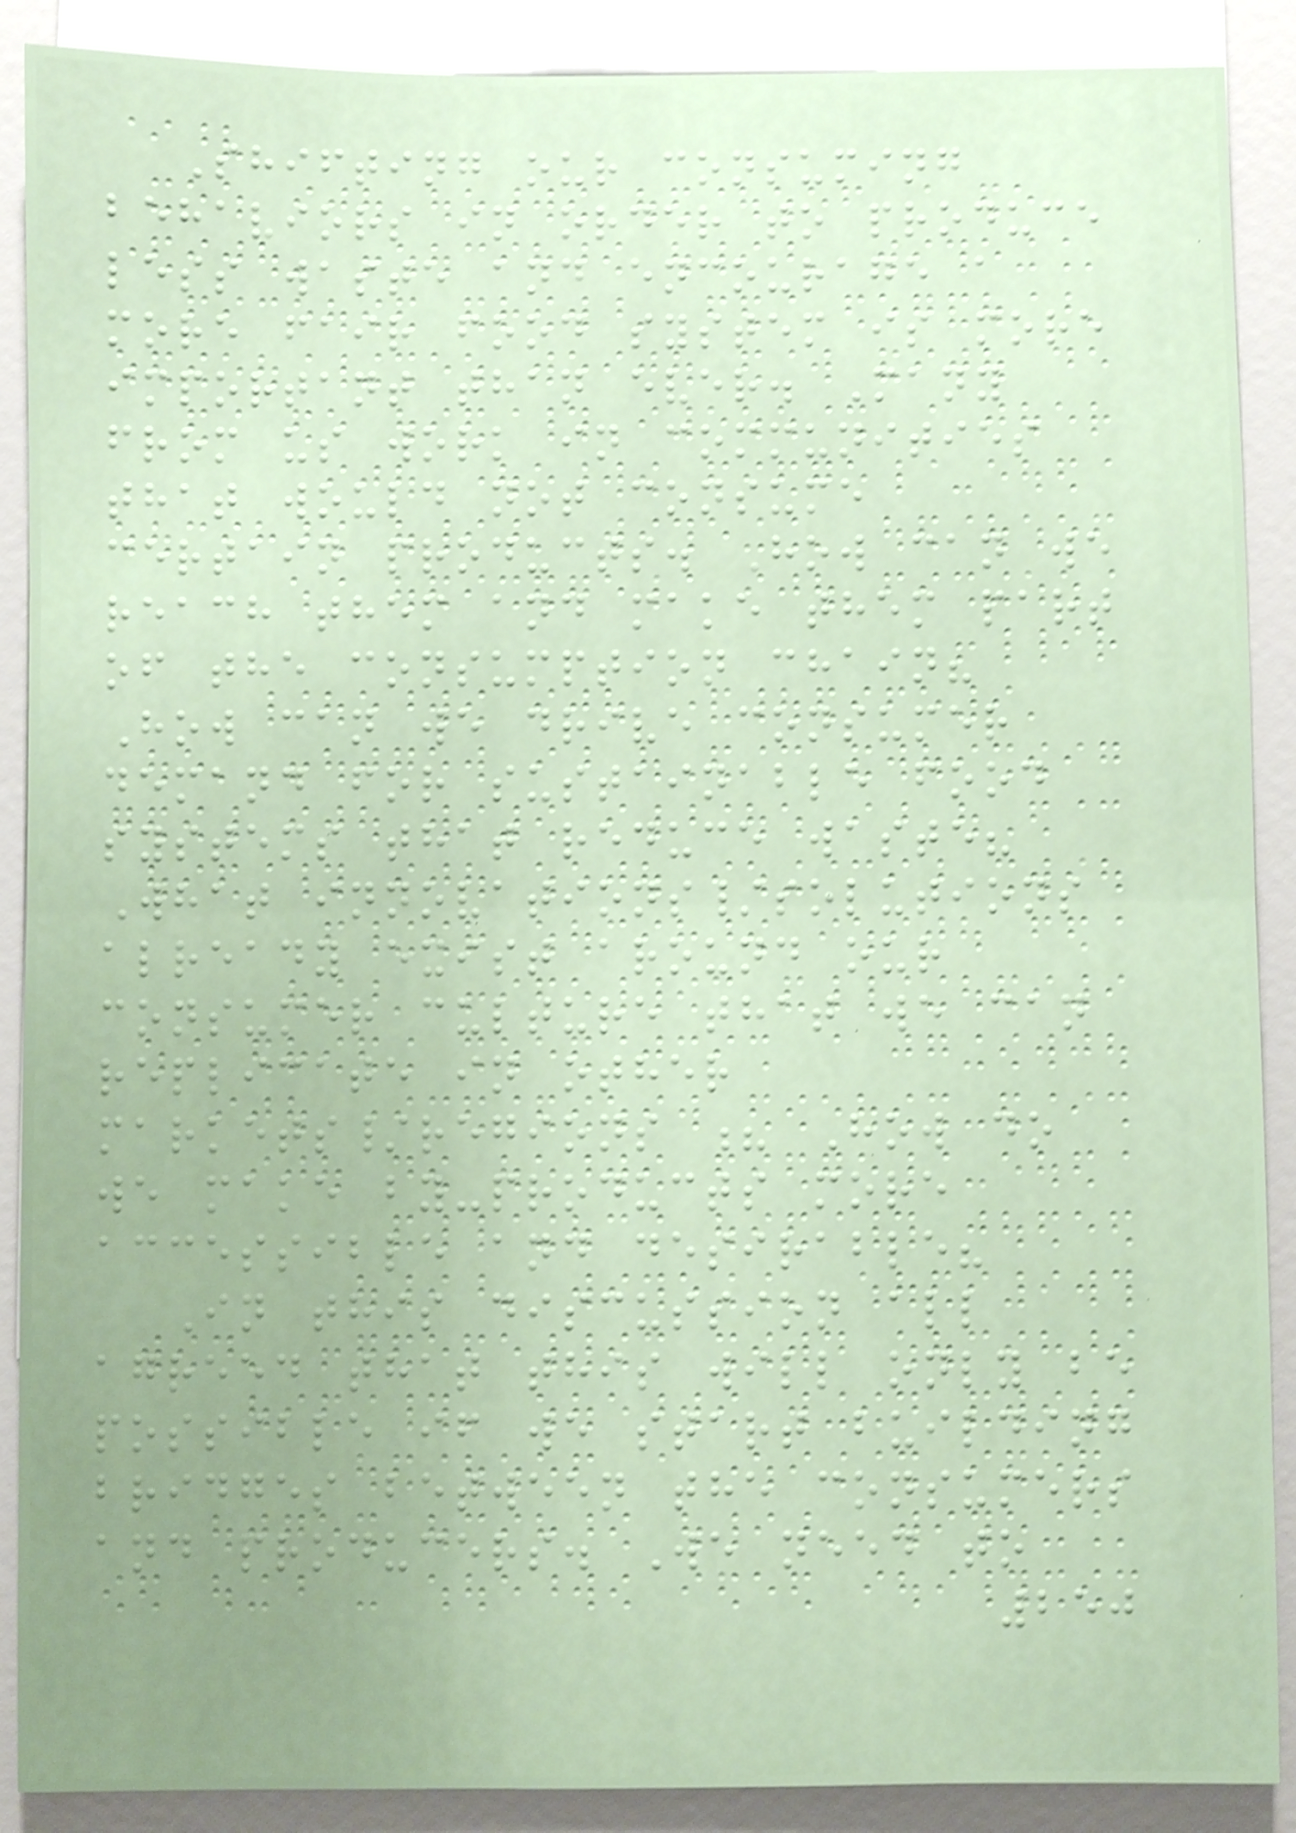Shifting our consuming
behaviors in order to produce
less waste and encourage a
more fair food system is more
important than ever. Many
from us work in communities
that would not consume
certain products. How can we
reach them and make them part
of the consumption chain?
How can we drive consumer
demand for sustainable food
systems that reduce waste?
What innovations/solutions
already exist around our
consumer culture that we can
replicate in other
markets/regions ? How do
we make by-products more
accessible and desirable?
In this discussion all
agreed that this will only be
possible if we start building
bridges between the consumers
and producers. We need to
250
